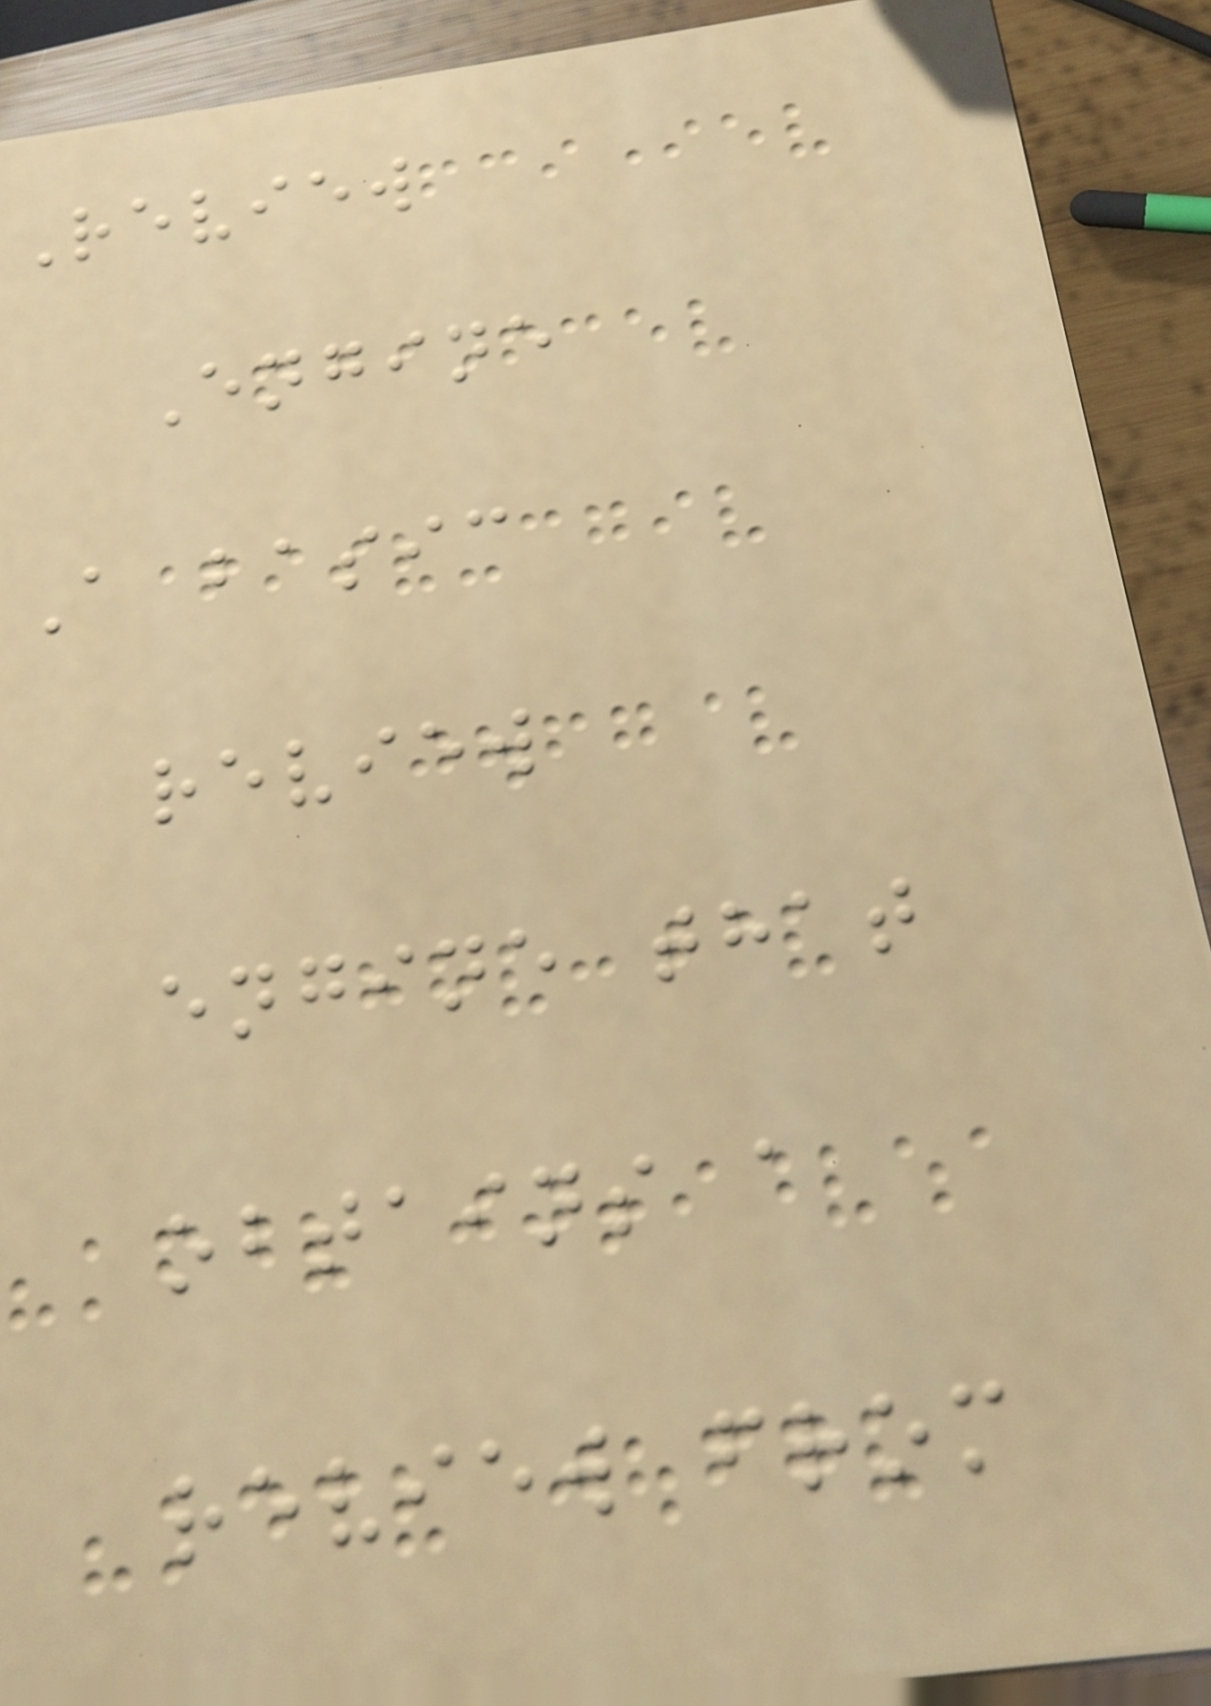Review
Engine
A basic
review
engine that
obtains a
review from
